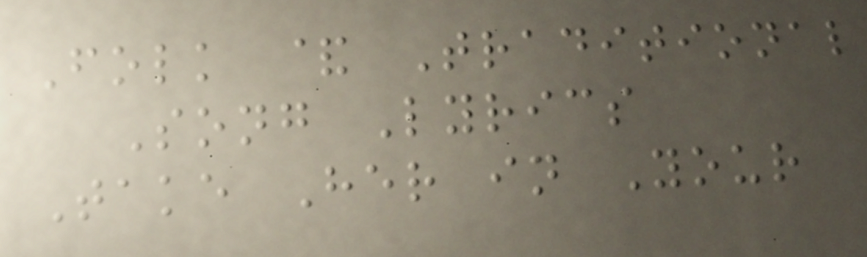Folk & Traditional
Song Lyrics
Take Her in Your
